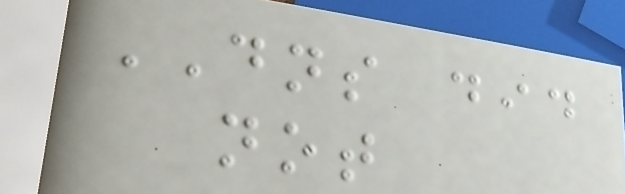DNS did
not
